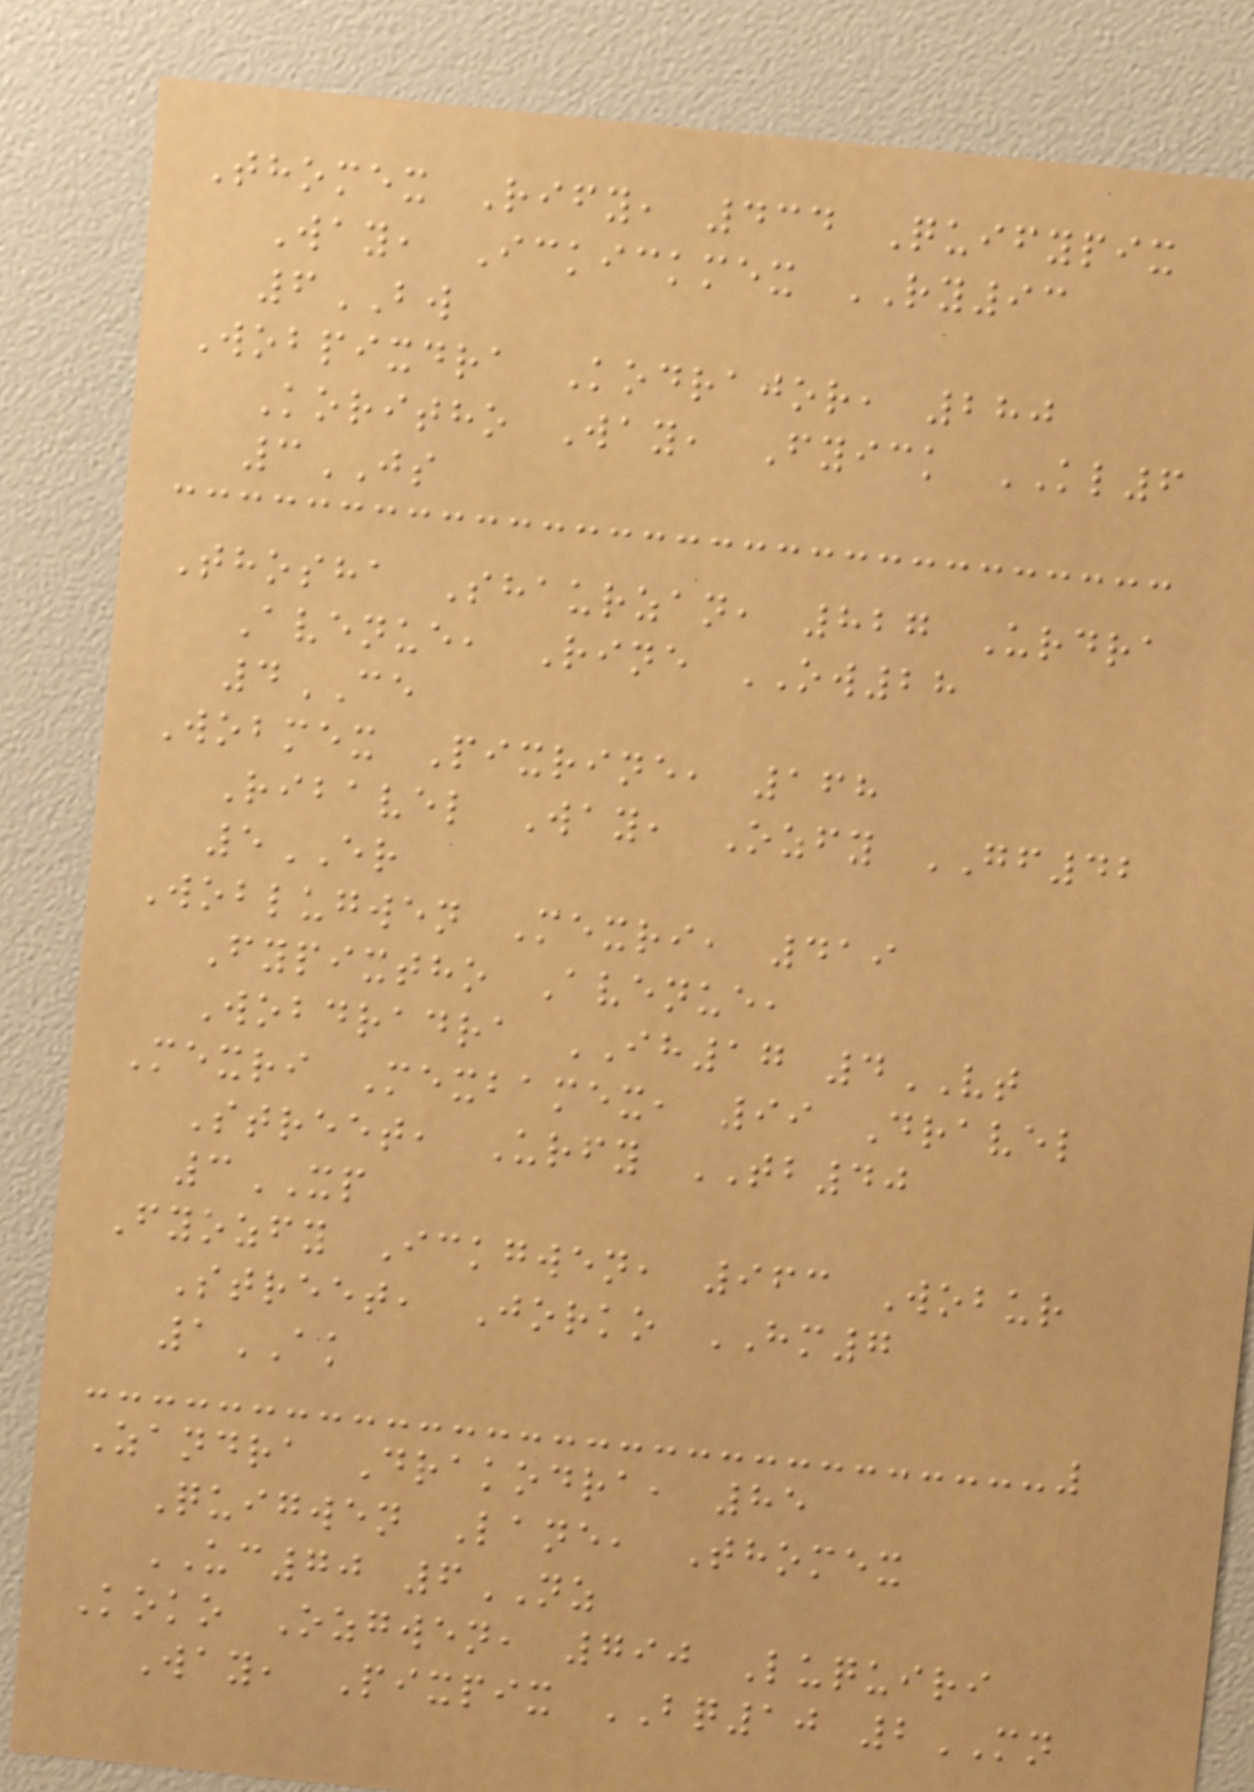Thomex Rify, 434 Quifypix
Way, Ickickmex RY93
6BW
Wobpixdra Kodrajor, 280
Koritho Way, Fyick KL6
3JS
Thosha Shaurzan, 827 Urdra
Avenue, Rine OW28
4CE
Wobmex Pixrine, 168
Ribavel Way, Ozfy GF42
5ER
Woblugwen Mexri, 419
Fypixtho Avenue,
Wobdradra IH17 4VT
Mexri Mexbamex, 99 Dravel
Street, Urfy TB40
3XP
Fyozfy Ickgwen, 963 Wobur
Street, Jorko HM7
1AK
Zandra Drakodra, 85
Quigwen Lane, Thomex
UC70 6NZ
Koko Ozgwen, 790 Luquiri
Way, Pixpix BQ10 2MN
